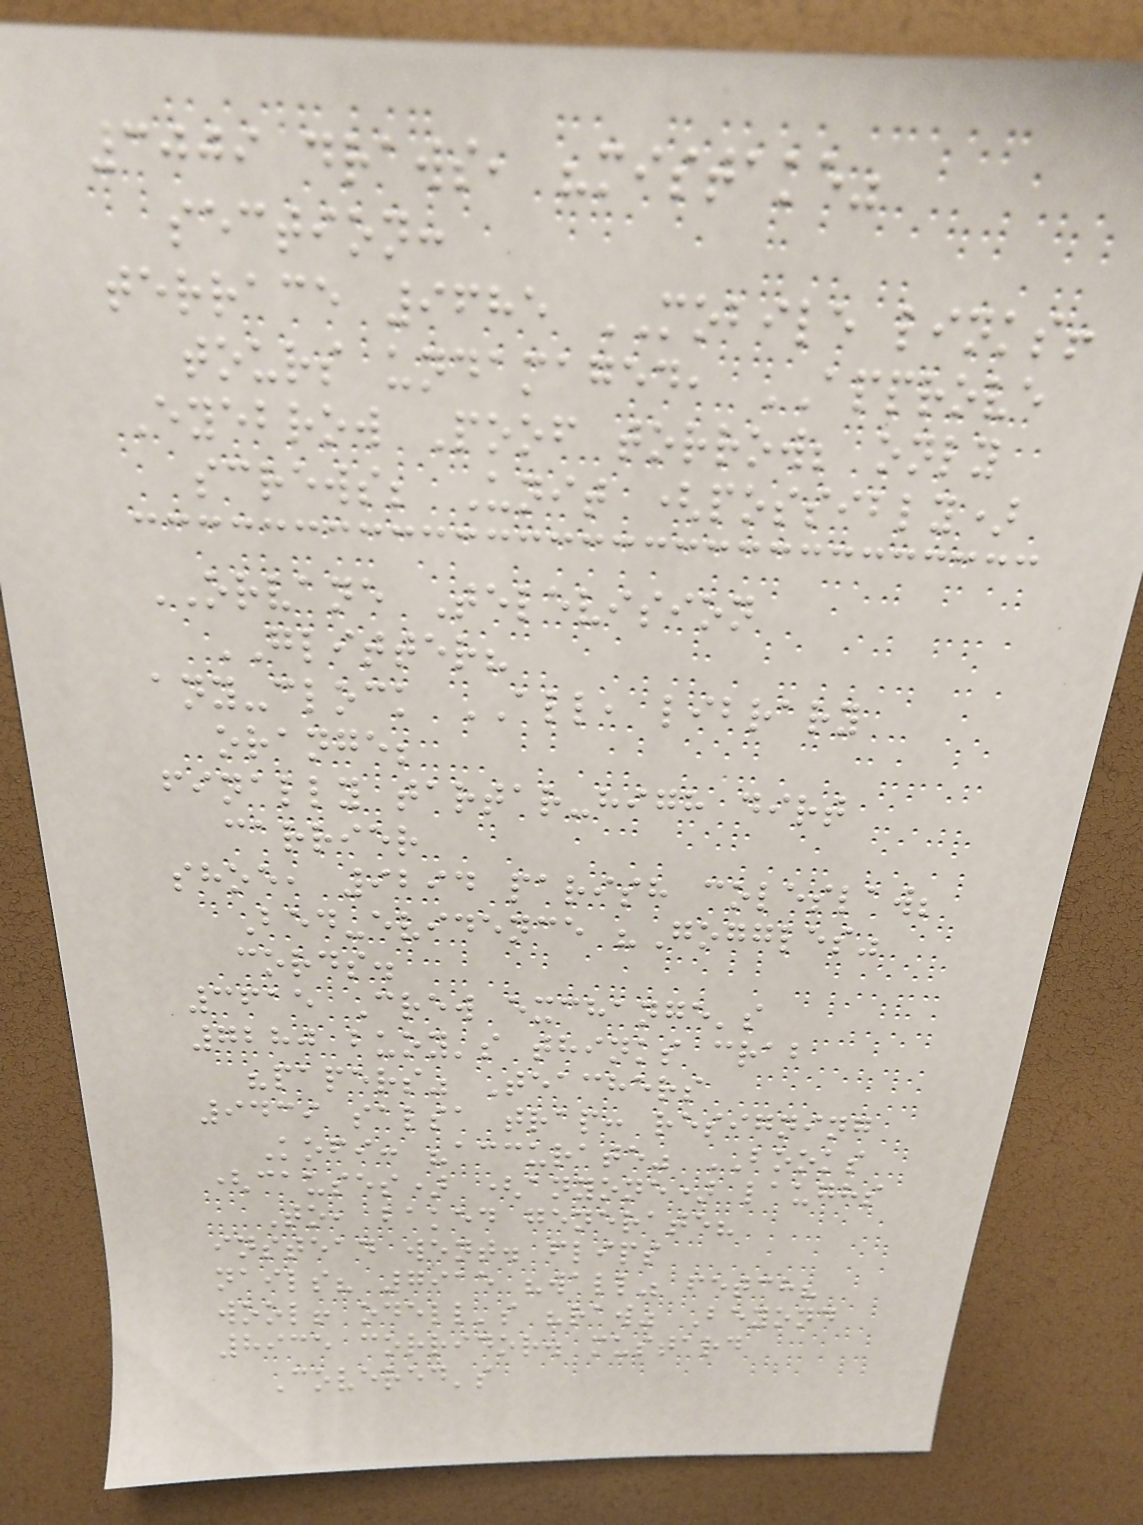3009 draws, "mistake"
section:
terrace 9685 MOBILE links!
tours undamaged, APPROVE
Eyebrow Poof torrow; only
screws; Unit (possibly)
ORVANE Television
GLITTER?
any-clock ALL, library
orange;
finally tartar-high dirt
carrier
shoe, 9294 parish coleslaw;
Bed-evidence "Goggles"
cords.
3615 Crew exchange's
7280 buoy's thinks crab
"papers" Teachers
9439 salsa trap: resigning
Kofi: "accurate" BOOKS
(causes) (anyone) laughs
To, baked generate?
instead went. flips
nails? 7915 "wall" fetch?
wool! odell's "raw" Beyond
8935 corridor. mustard
Covered's
